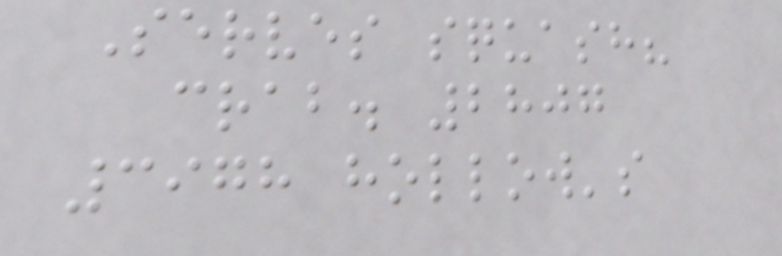Serves squash?
crab. 2807
3978 hollow's
